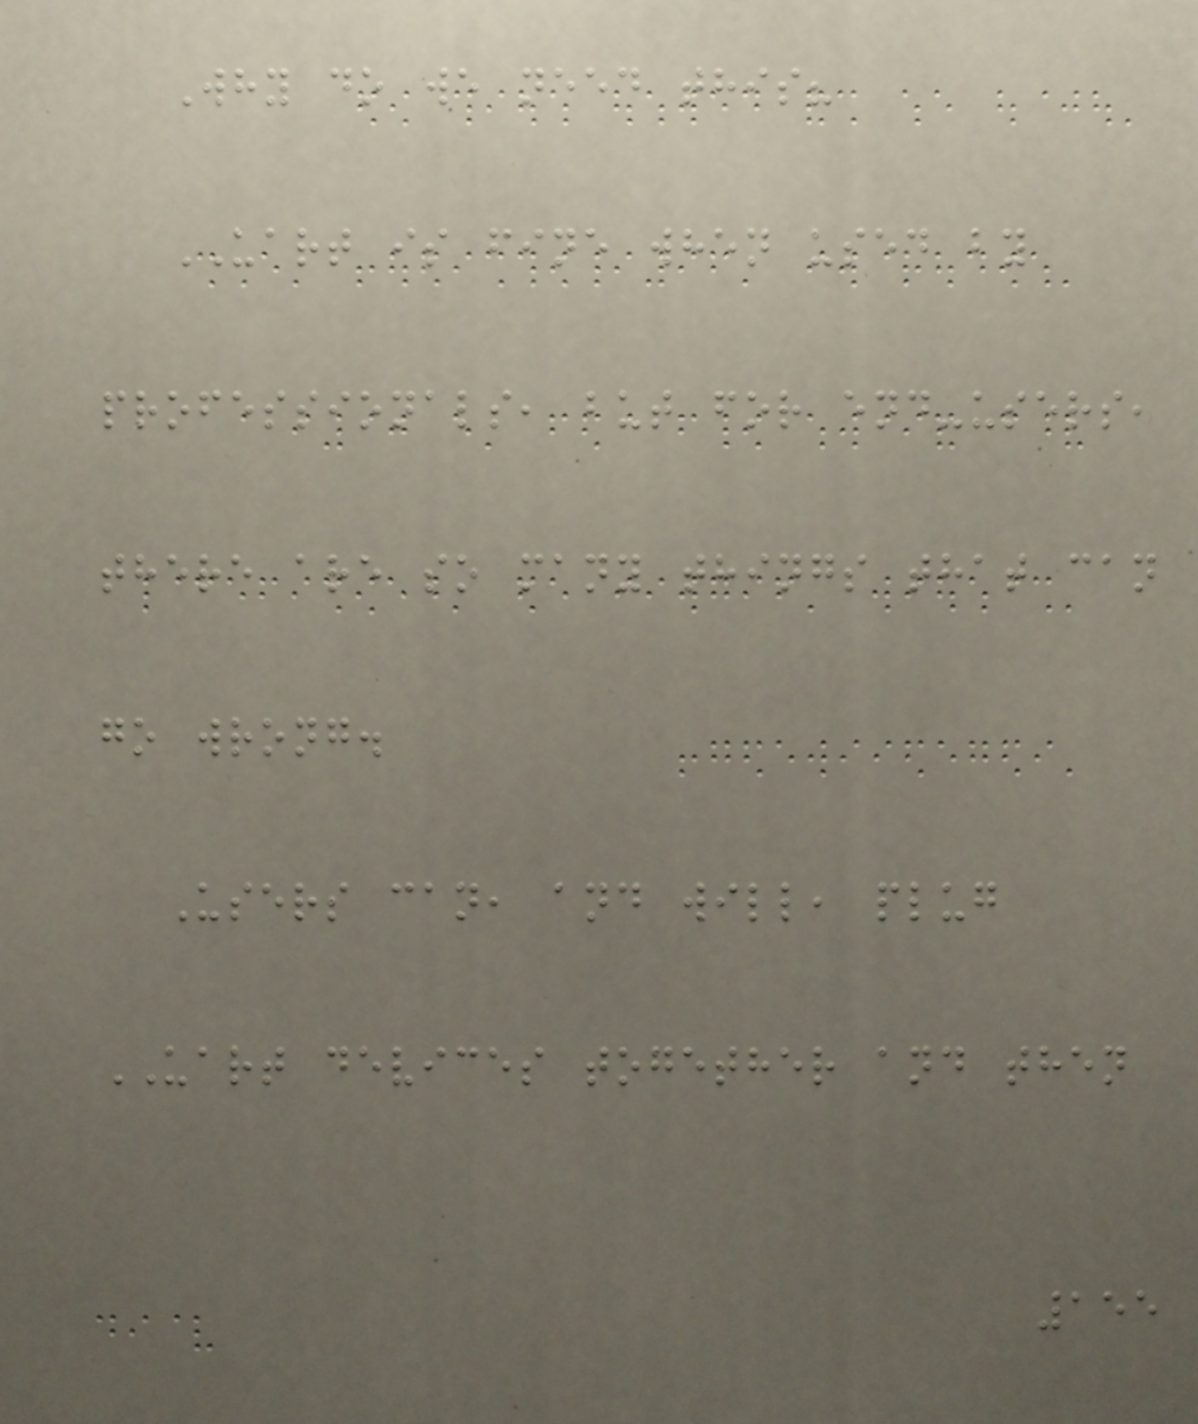Why do we need this?
UART is fine when used by
professionals, but for end-users,
there are so many things that can
go wrong.
Users can, and will, plug
UART devices together and then
155
